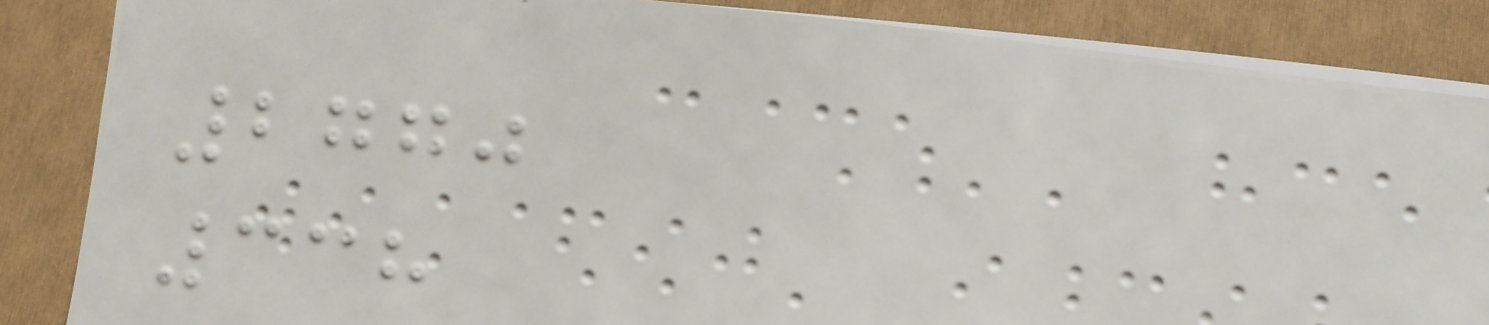2770
338
